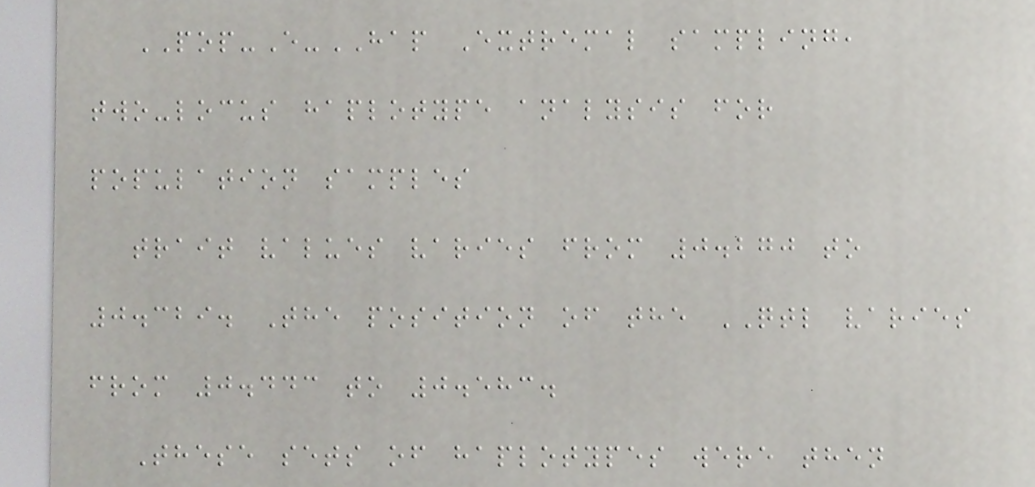POP-E-HAP Extremal sampling,
two-locus haplotype analysis for
population samples
trait values varies from 0.270 to
0.329. The position of the QTL varies
from 0.443 to 0.583.
These sets of haplotypes were then
